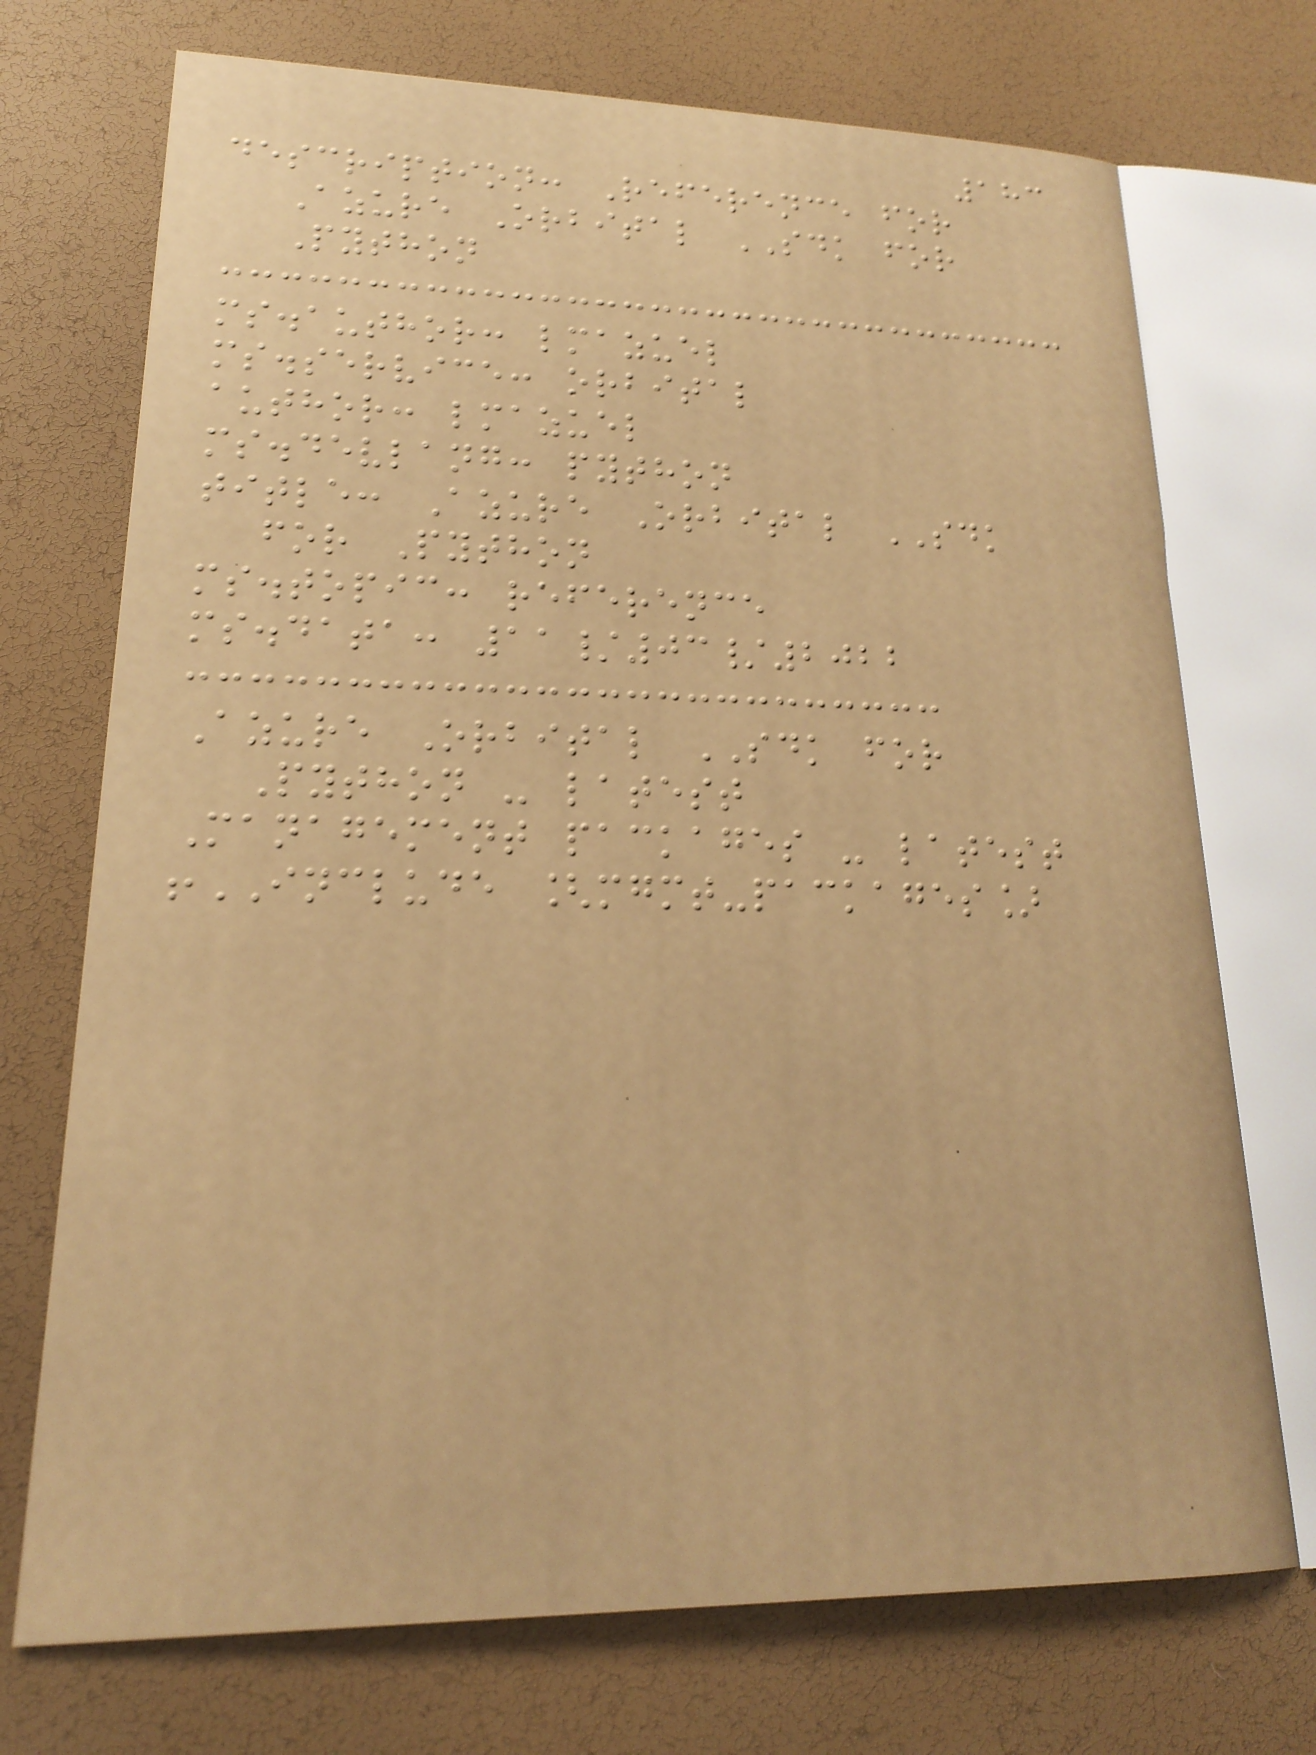183
description: Reference for
Azure Orbital SDK for
Python
ms.author: lmazuel
ms.service: orbital
author: lmazuel
ms.devlang: python
title: Azure Orbital SDK
for Python
ms.topic: reference
ms.data: 11/03/2022
Azure Orbital SDK for
Python - latest
Management packages - latest
!INCLUDE [mgmt-packages]
